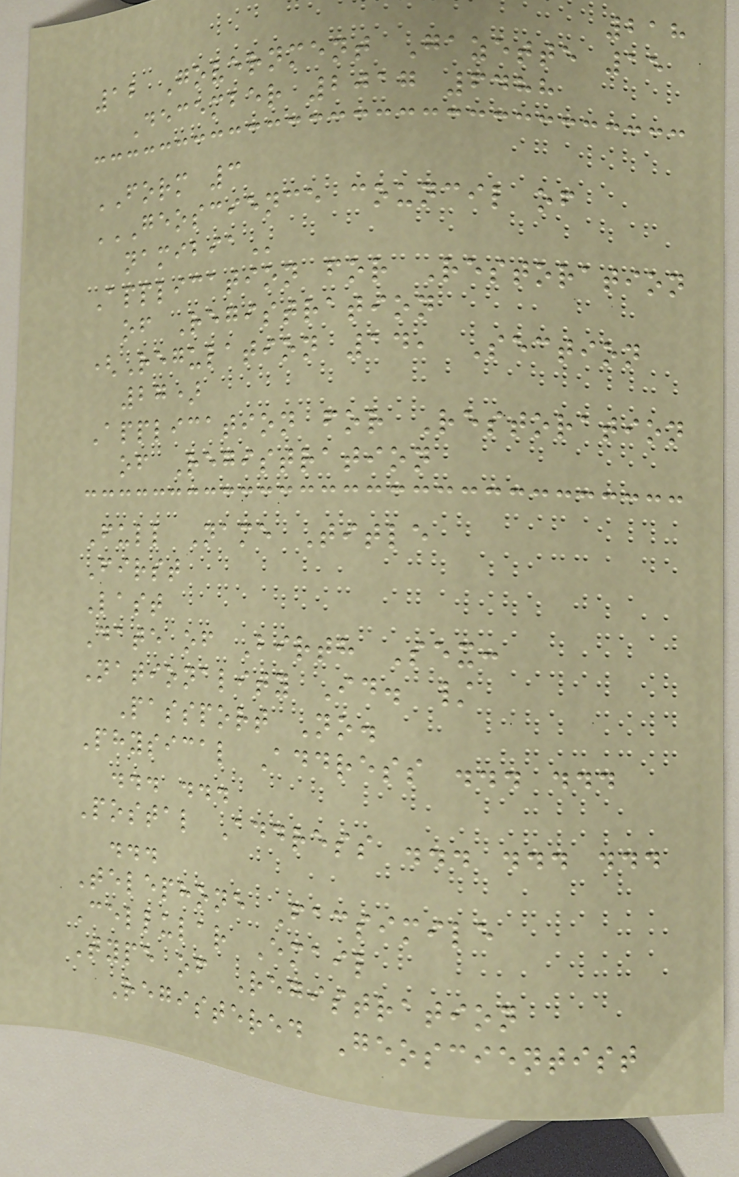218
12 Government Gazette 15
December 2017 6488
FORM 3
GEOSCIENCE COUNCIL OF
NAMIBIA
Application for Restoration
of Registration
(Regulation 14, Section
27)
Application for Restoration
of Registration
Full Name Title
First
Last
Date of Birth Sex:
Nationality Id. /
Passport No.
Physical Address ... ...
... ...
Postal Address ... ... ...
...
Telephone Facsimile
Cellular Email
Type of Registration
Registered Geoscientist
